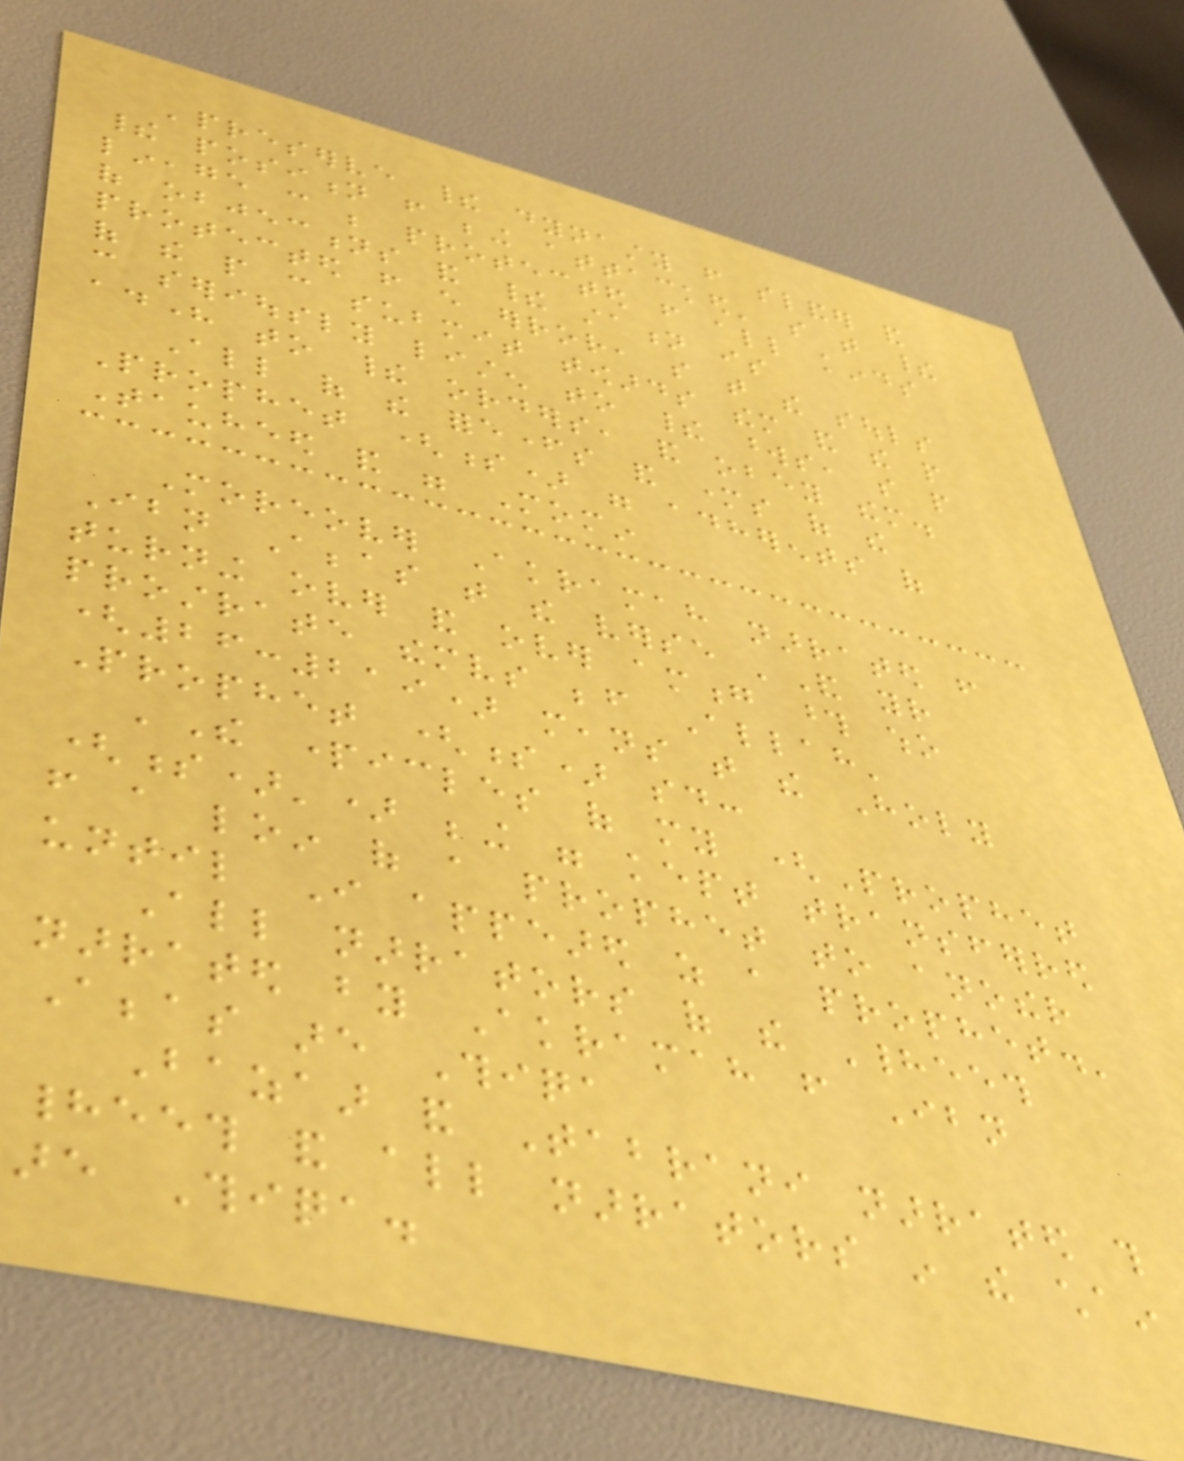'preserve their dynasty from slander and
their position from being attacked' so that their
lineage can be protected from all kinds
of objections and their station is
protected from every error, so that the souls
of the people can submit towards them and the people
can seriously listen to their words, so people
adhere to their orders, and obey them.
All of the forefathers and mothers of the
Prophet (s) were adherents of
Tauheed and were Momin
Moreover Akramah narrated from
Ibn Abbas that the verse 'And your
turning over and over among those who
prostrate themselves before Allah'
(26:219) means that the Holy
Prophet (s) said:
'The particles of my (Prophet
(s)') being were kept transferred
from a loin of a prophet to another
until I appeared as a prophet.'
All narrators of the Hadeeth
narrated by Akramah from Ibn
Abbas are Thiqa
Bazaar and Tabrani narrated this
hadeeth and all narrators in the chain
are Thiqa.
